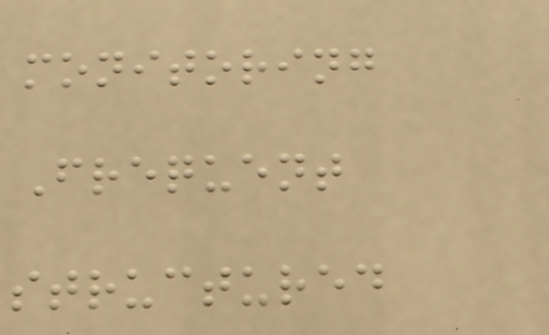monitoring
Frequent
structured
